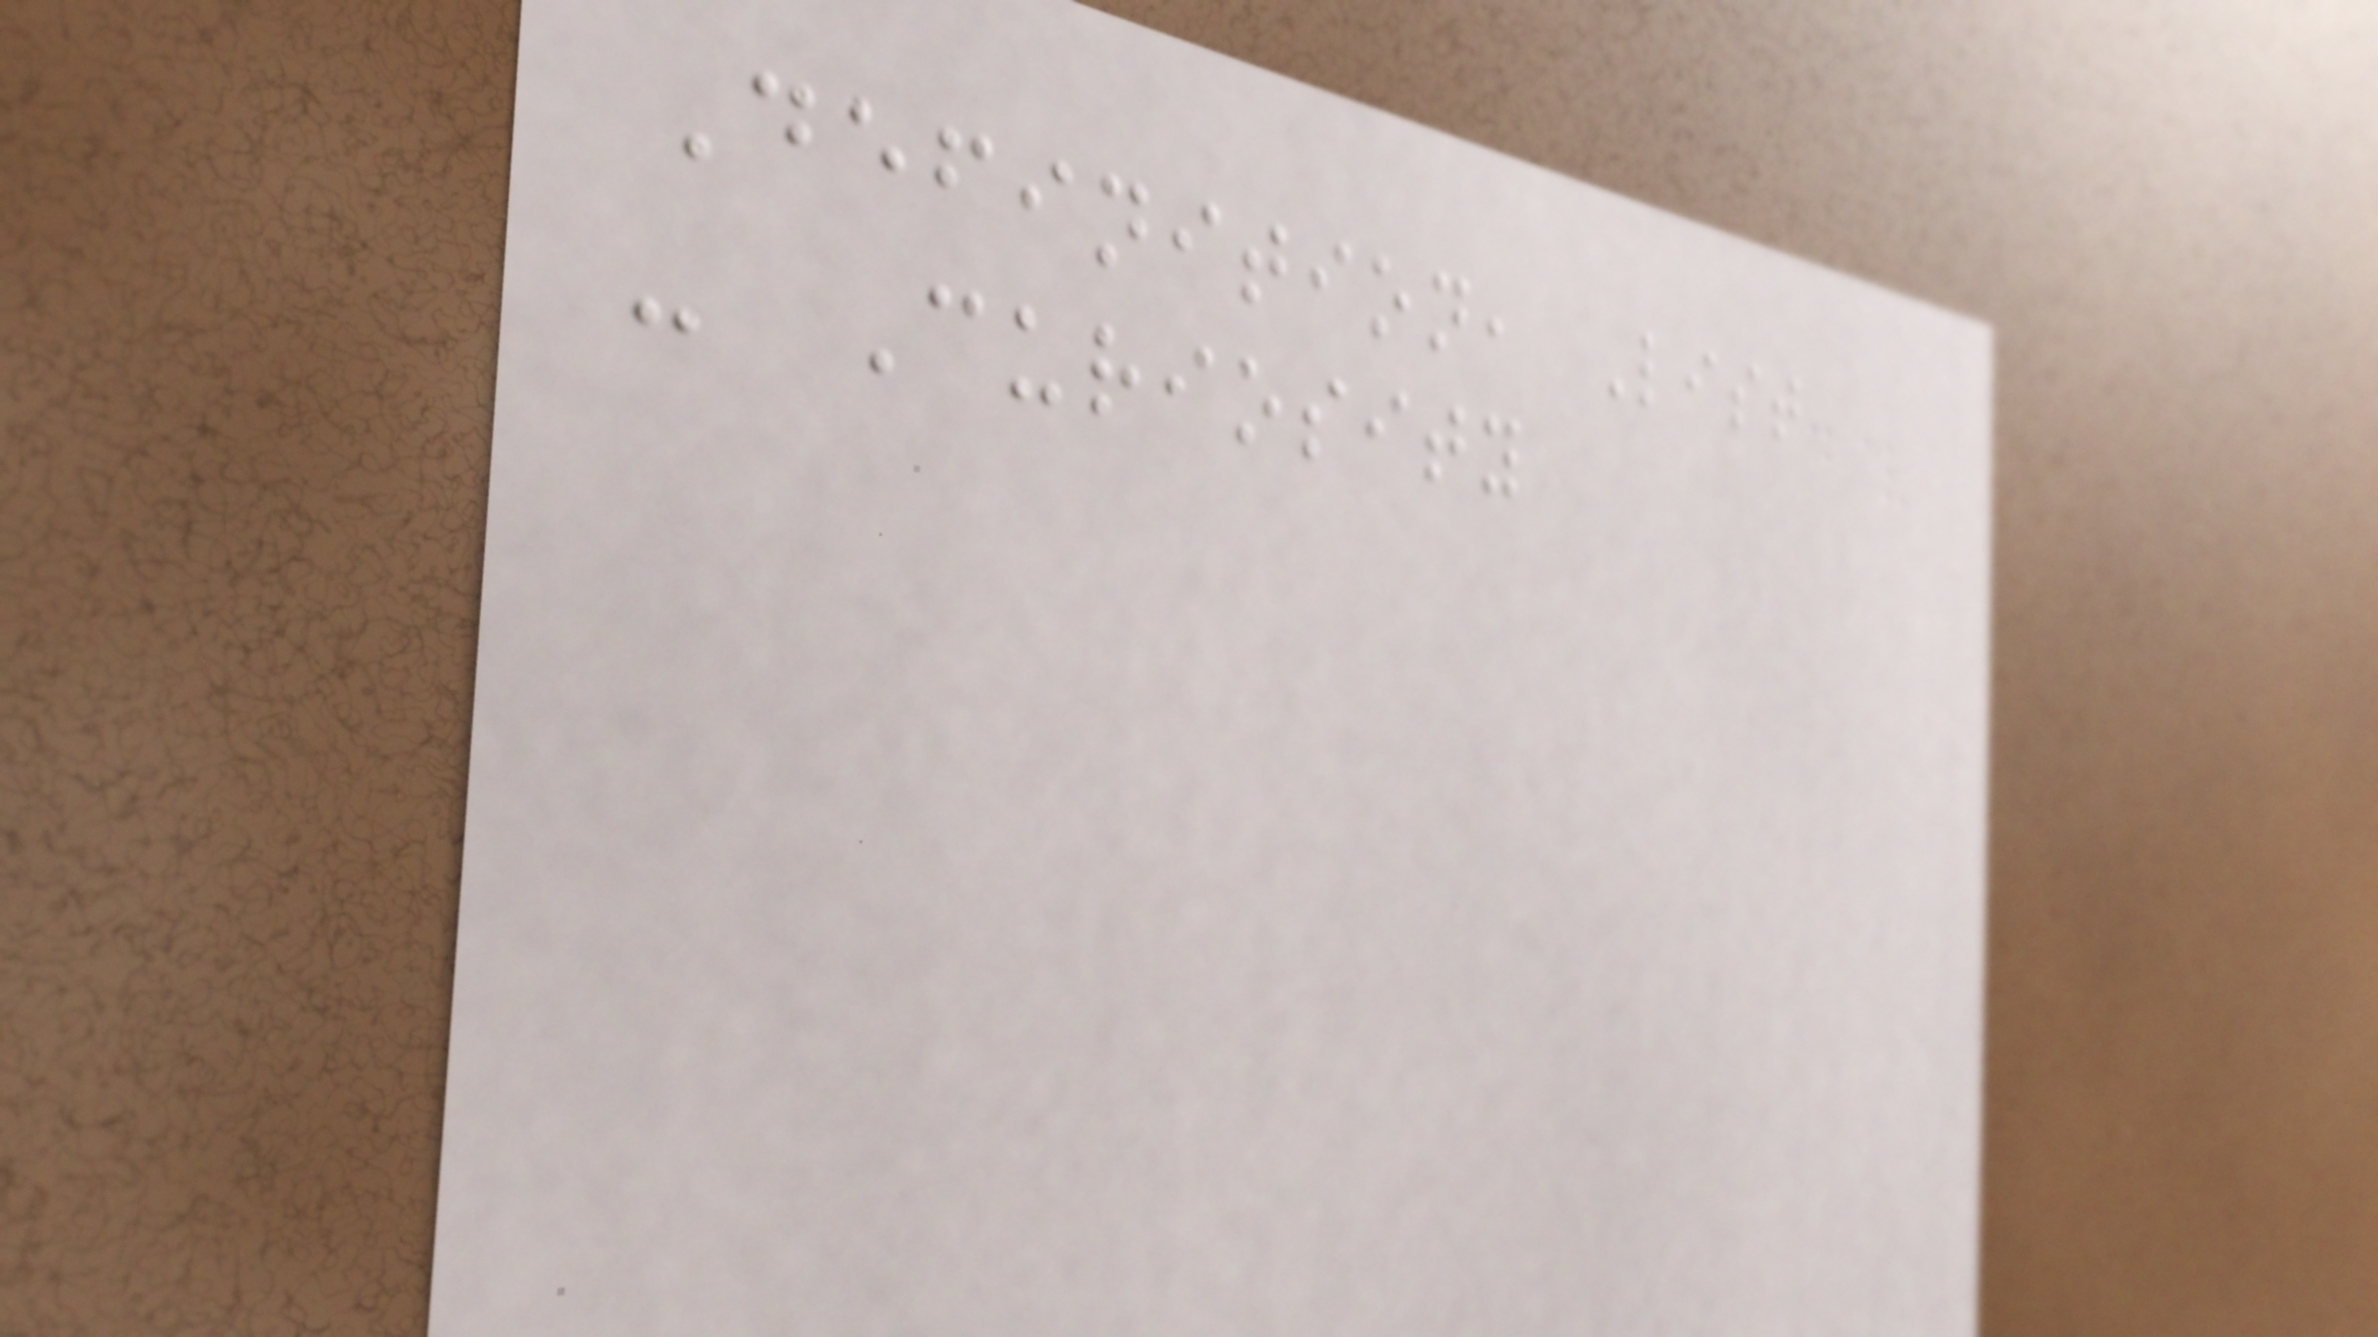Definition, List
- Curiosity
